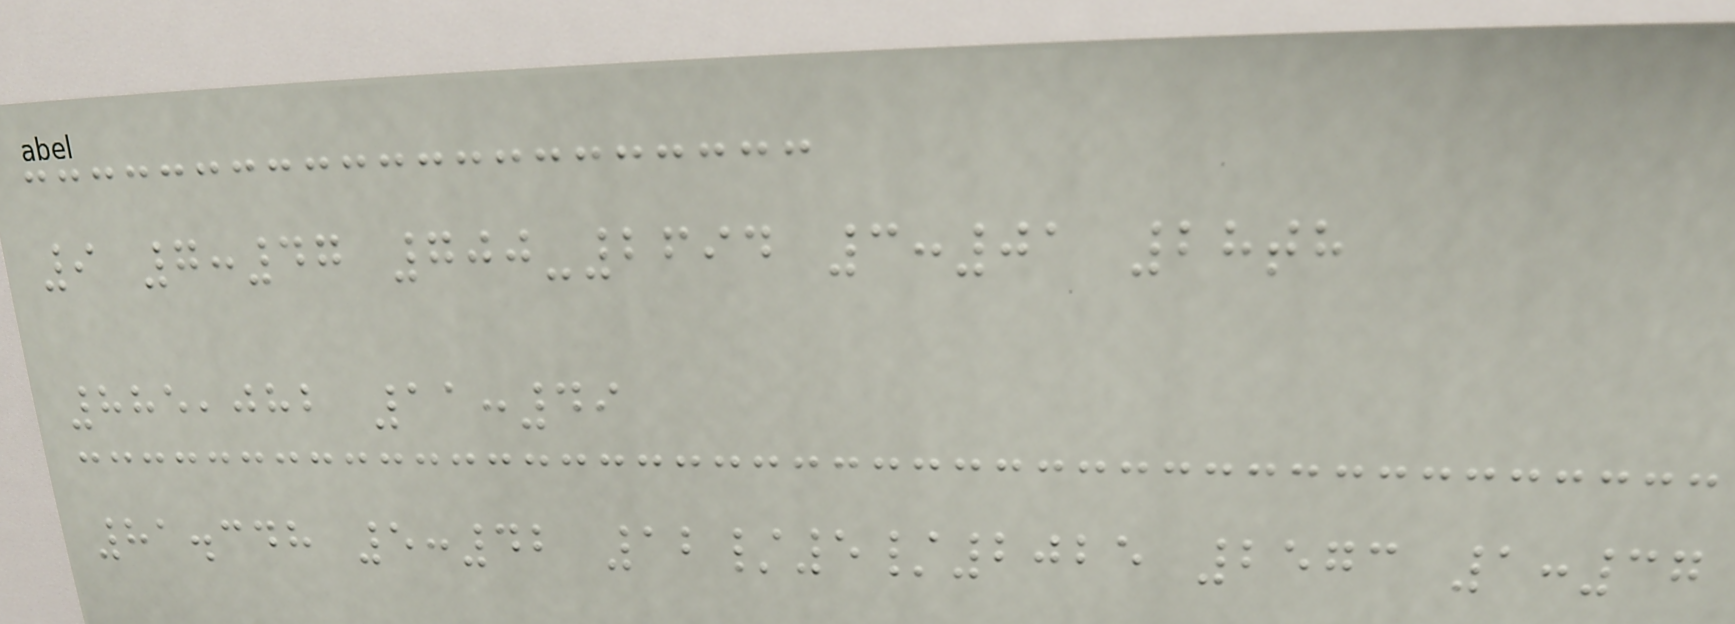9 7:47 700-2694 3:01 28th
885,082 11:49
81.348 5:42 12/5/2025 2573 1:37
